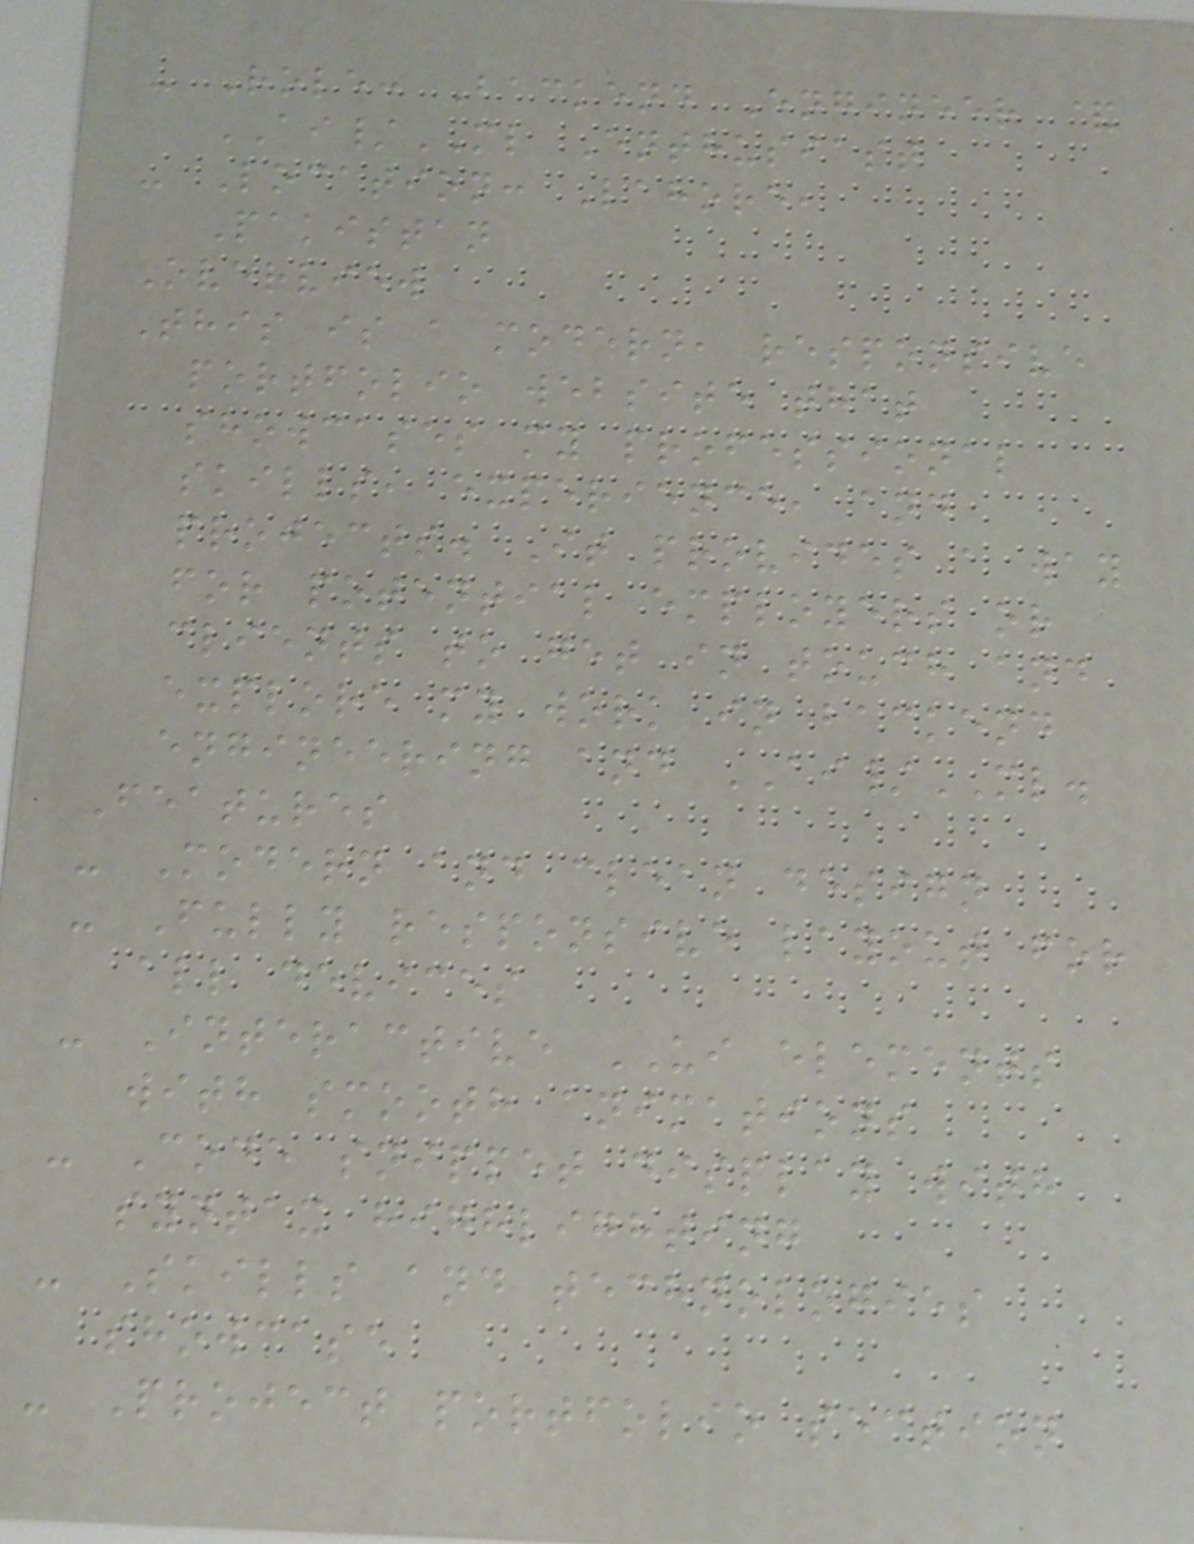- Role: Backend Engineer &
AI/ML Enthusiast
- Location: Lahore,
Pakistan
Overview
This is a modern, responsive
portfolio website that
showcases my professional
skills, experience, and
projects. It provides a way
for potential employers or
clients to get in touch and
explore my work in backend
engineering and AI/ML.
Features
- Modern and clean design
- Fully responsive layout for
all devices
- Interactive UI elements
with smooth animations
- Code snippet display with
syntax highlighting
- Skills and technologies
showcase
- Project portfolio section
